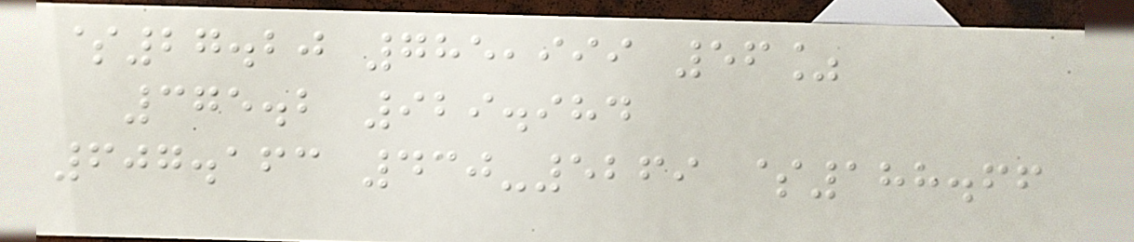$27.20 785,999 56%
375.2 929.984
607.163 430-5269 $188.66
